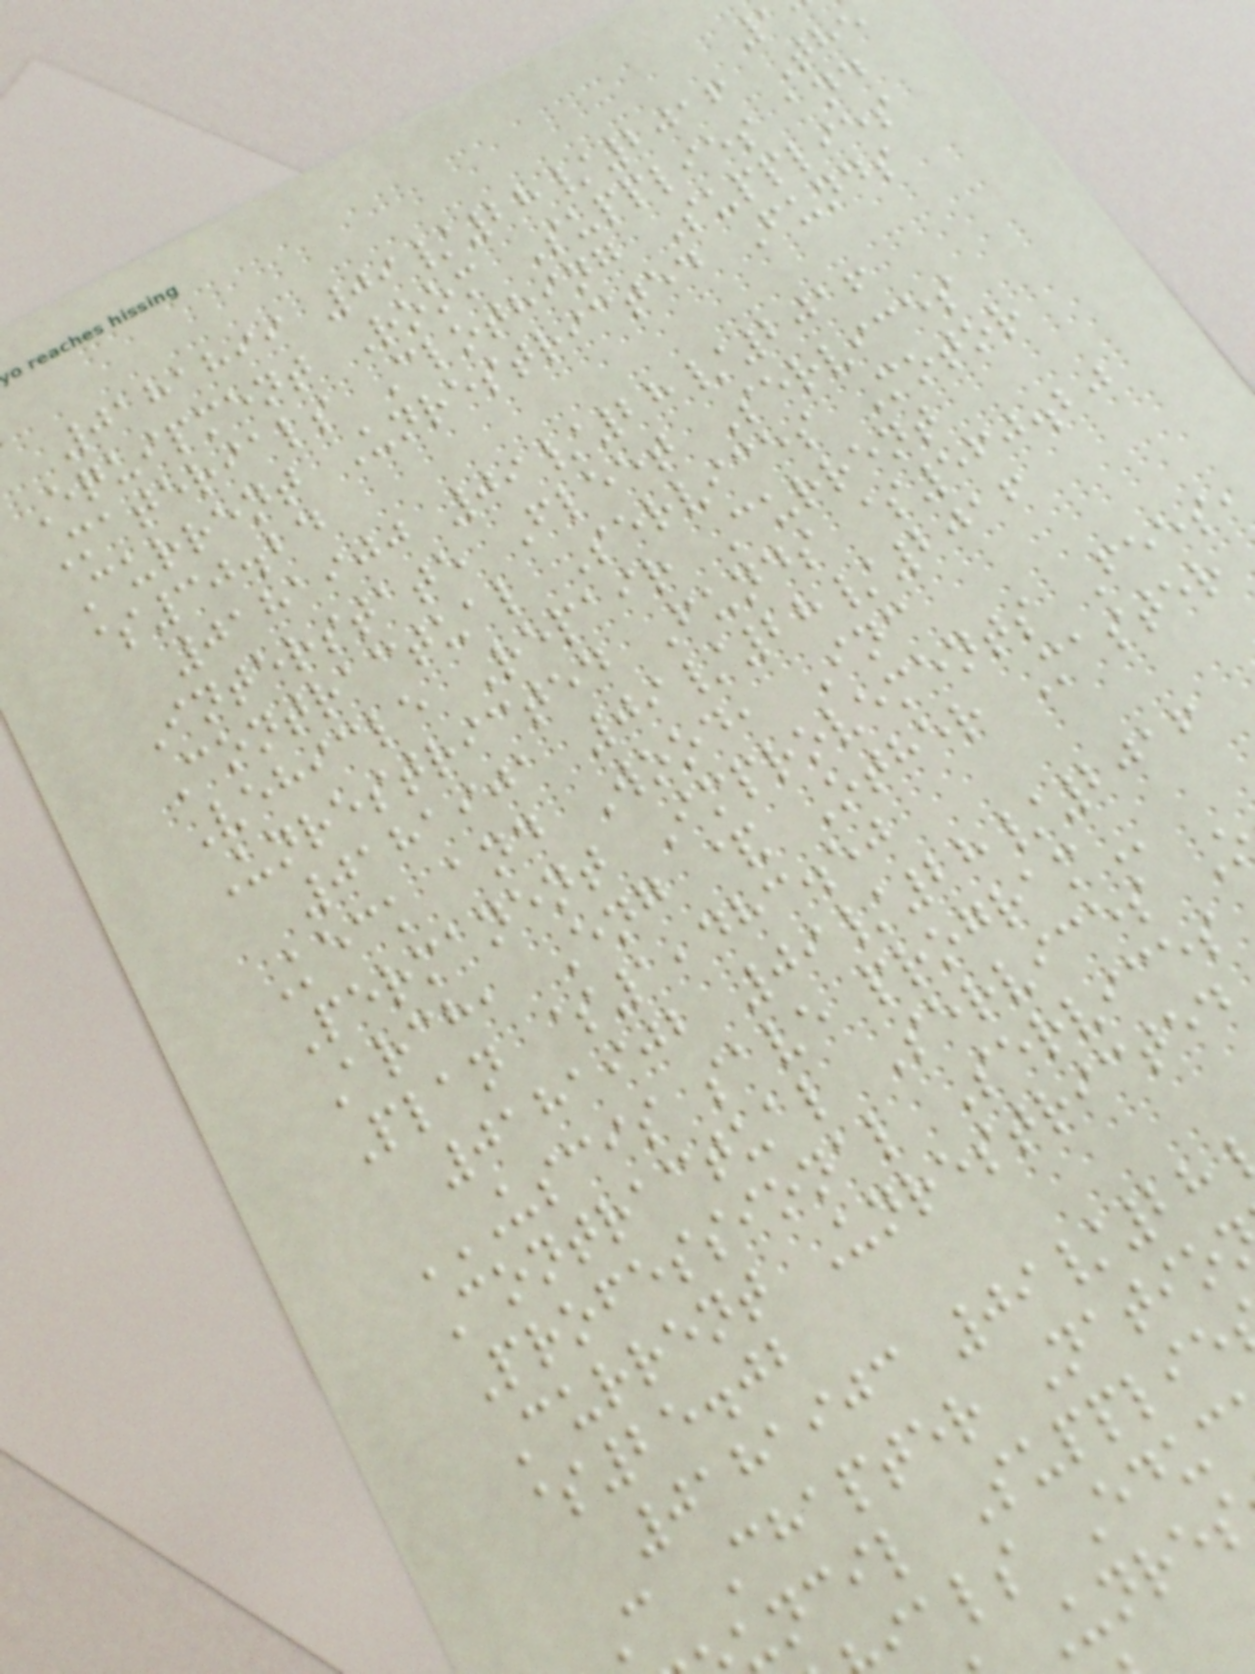0181899 09/28/2016 The
Equipment Room Supplies and
Materials Clothing Supplies
Current Unrestricted Funds
$30.24
0181900 09/28/2016
Interstate Fleet Services
Contractual Services Motor
Vehicle Repair Current
Unrestricted Funds $560.20
0181901 09/28/2016
Keck and Wood, Inc
Permanent Improvements Fees,
Arch, Eng & Other Master
Plan $1,483.50
0181902 09/28/2016
USCIS SAVE PROGRAM
Contractual Services
Professional Services
Current Unrestricted
$25.02
0181903 09/28
C Chapter Natio
uncil Supplie
ials Educ
